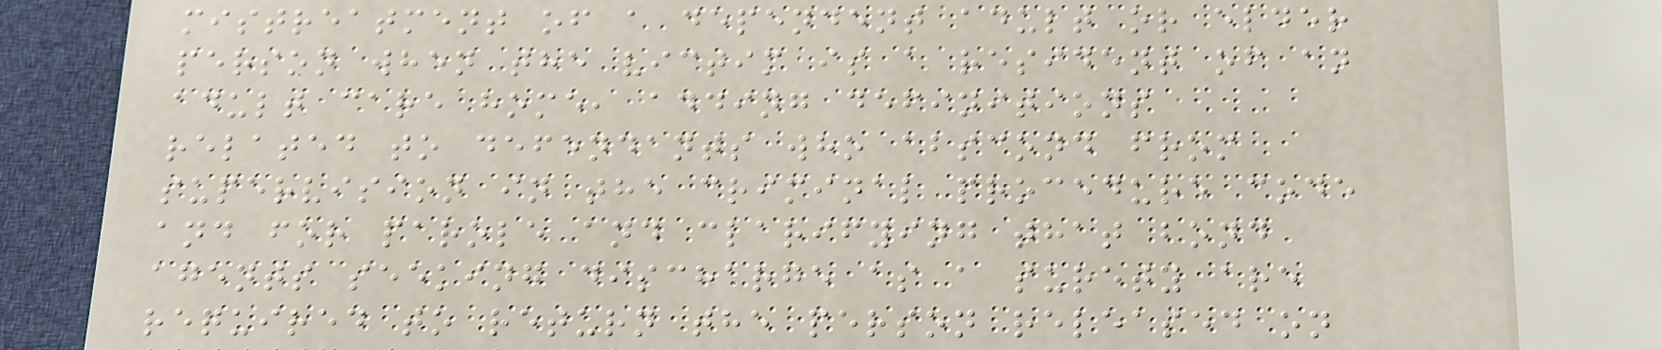mistreatment of a dependent adult or elder
person when the victim is a resident of an
adult care home, adding definitions
related to defendants who abscond from
supervision in the criminal procedure code
and for parole and clarifying that bond
agents seeking discharge as a surety are
required to return the person released on
